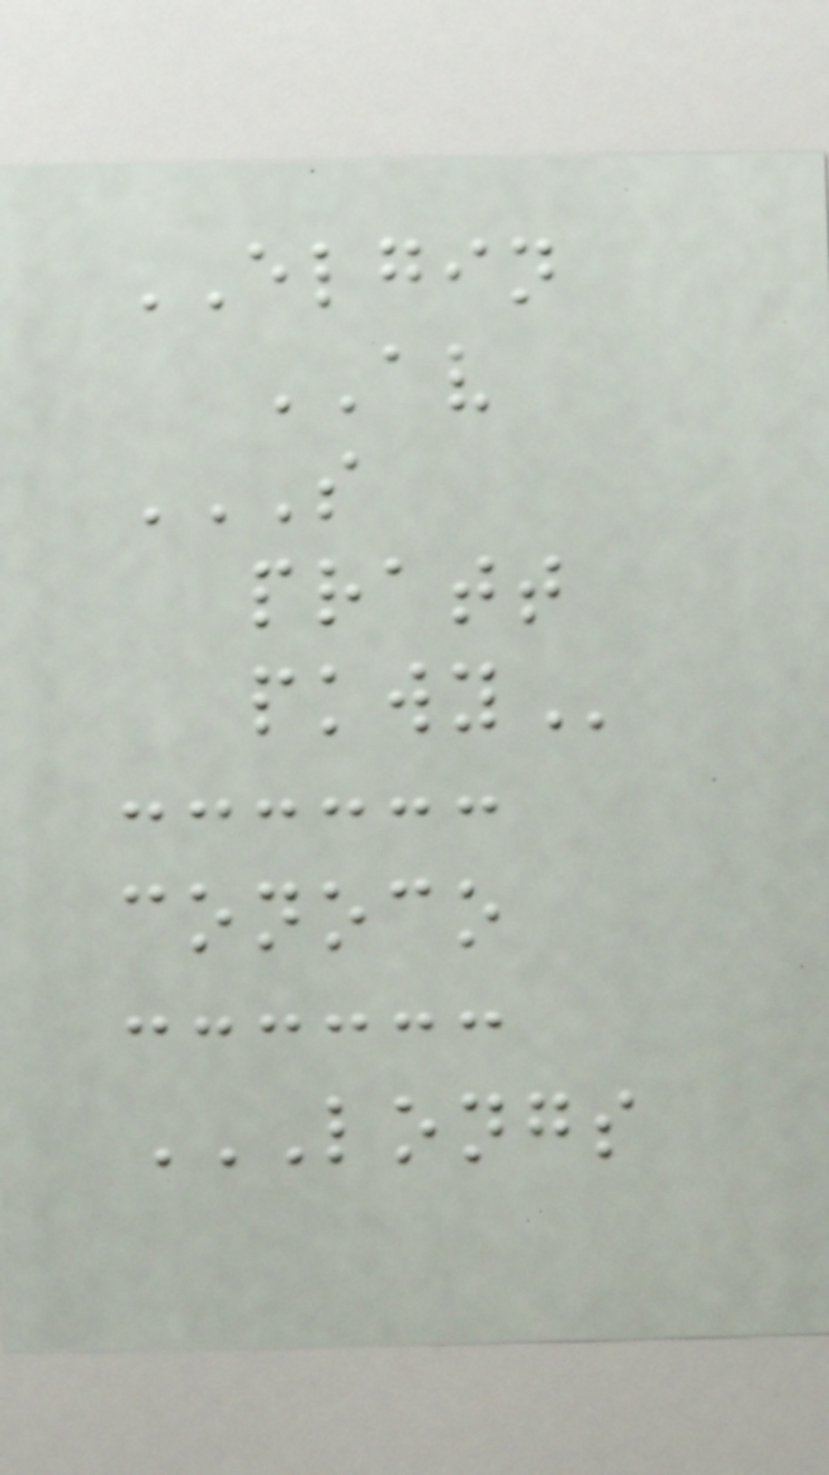ELGIN
AV
S
PRATT
PKWY
conoco
LONGS
